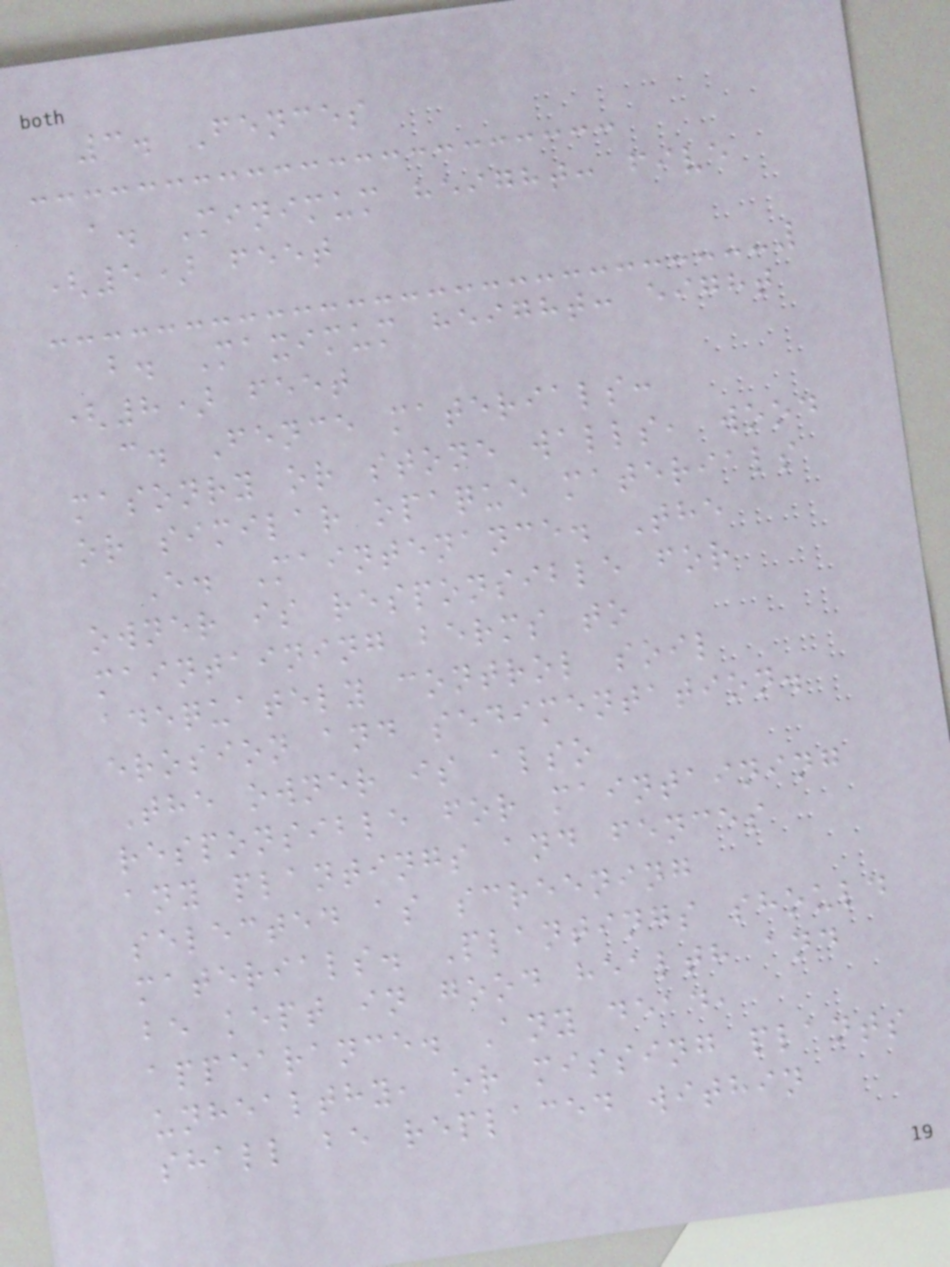3. Fences
a. Minimum height: five
(5) feet
b. Maximum height: eight
(8) feet
c. Fence materials:
masonry or stone walls, wood
or similar opaque materials
E. Maintenance. The
owner is responsible for
maintaining berms to
adequately control soil
erosion and sedimentation.
The owner is also
responsible for maintaining
any plantings and fences
selected as screening
materials. Plantings should
be kept in good health and
appearance. Any dead,
unhealthy, or missing plants
shall be replaced within
